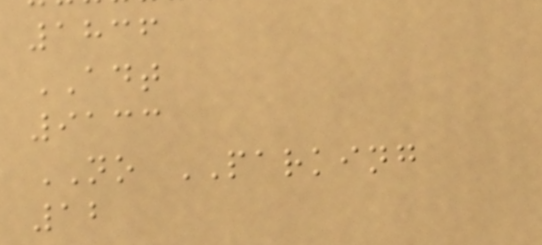1836
ADT
9133
NO PARKING
12
